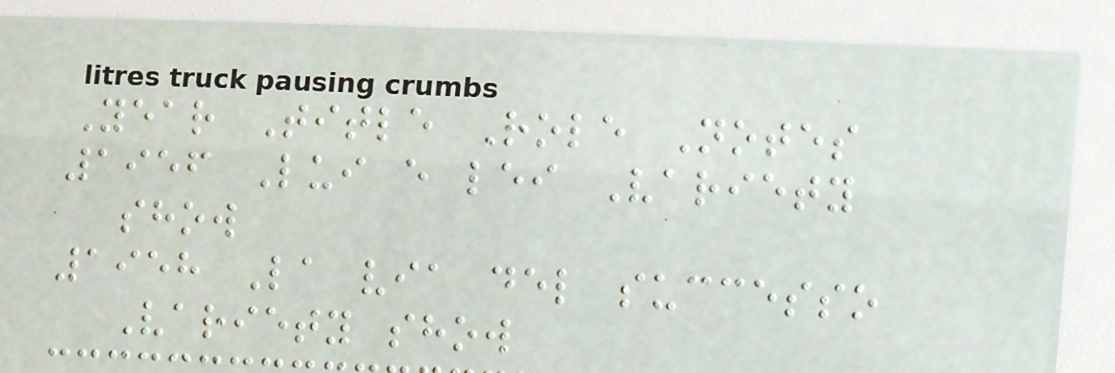Year Title Role Notes
1956 Lui e lei Variety
show
1958 La via del successo
Variety show
